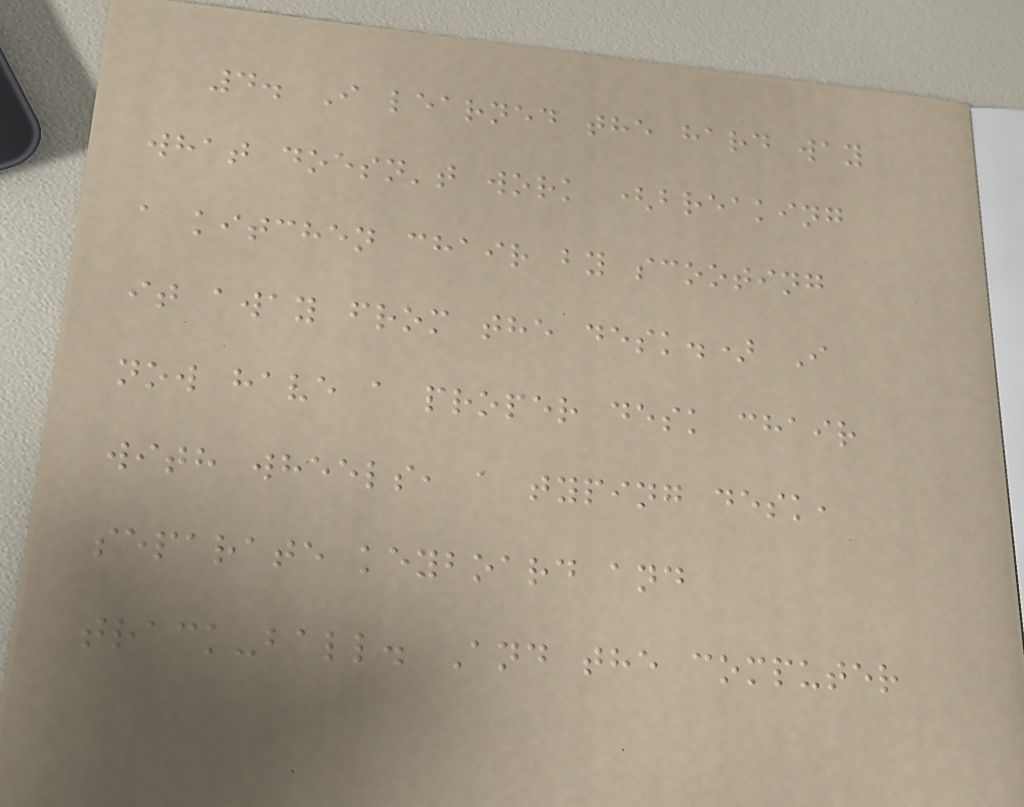4. I learned the hard way
what doesn't work (breaking
a kitchen chair by scooting
it away from the desk.) I
now have a proper desk chair
with wheels, a typing desk,
separate keyboard and
track-ball. And the computer
